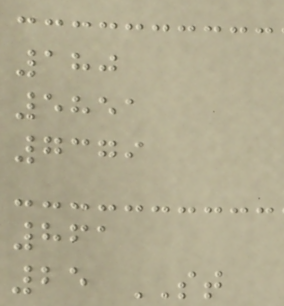180
5851
7379
861
25 ST
